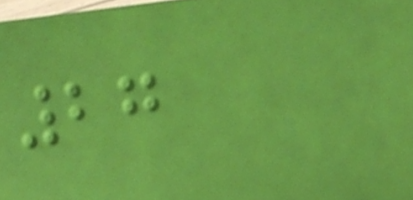27
